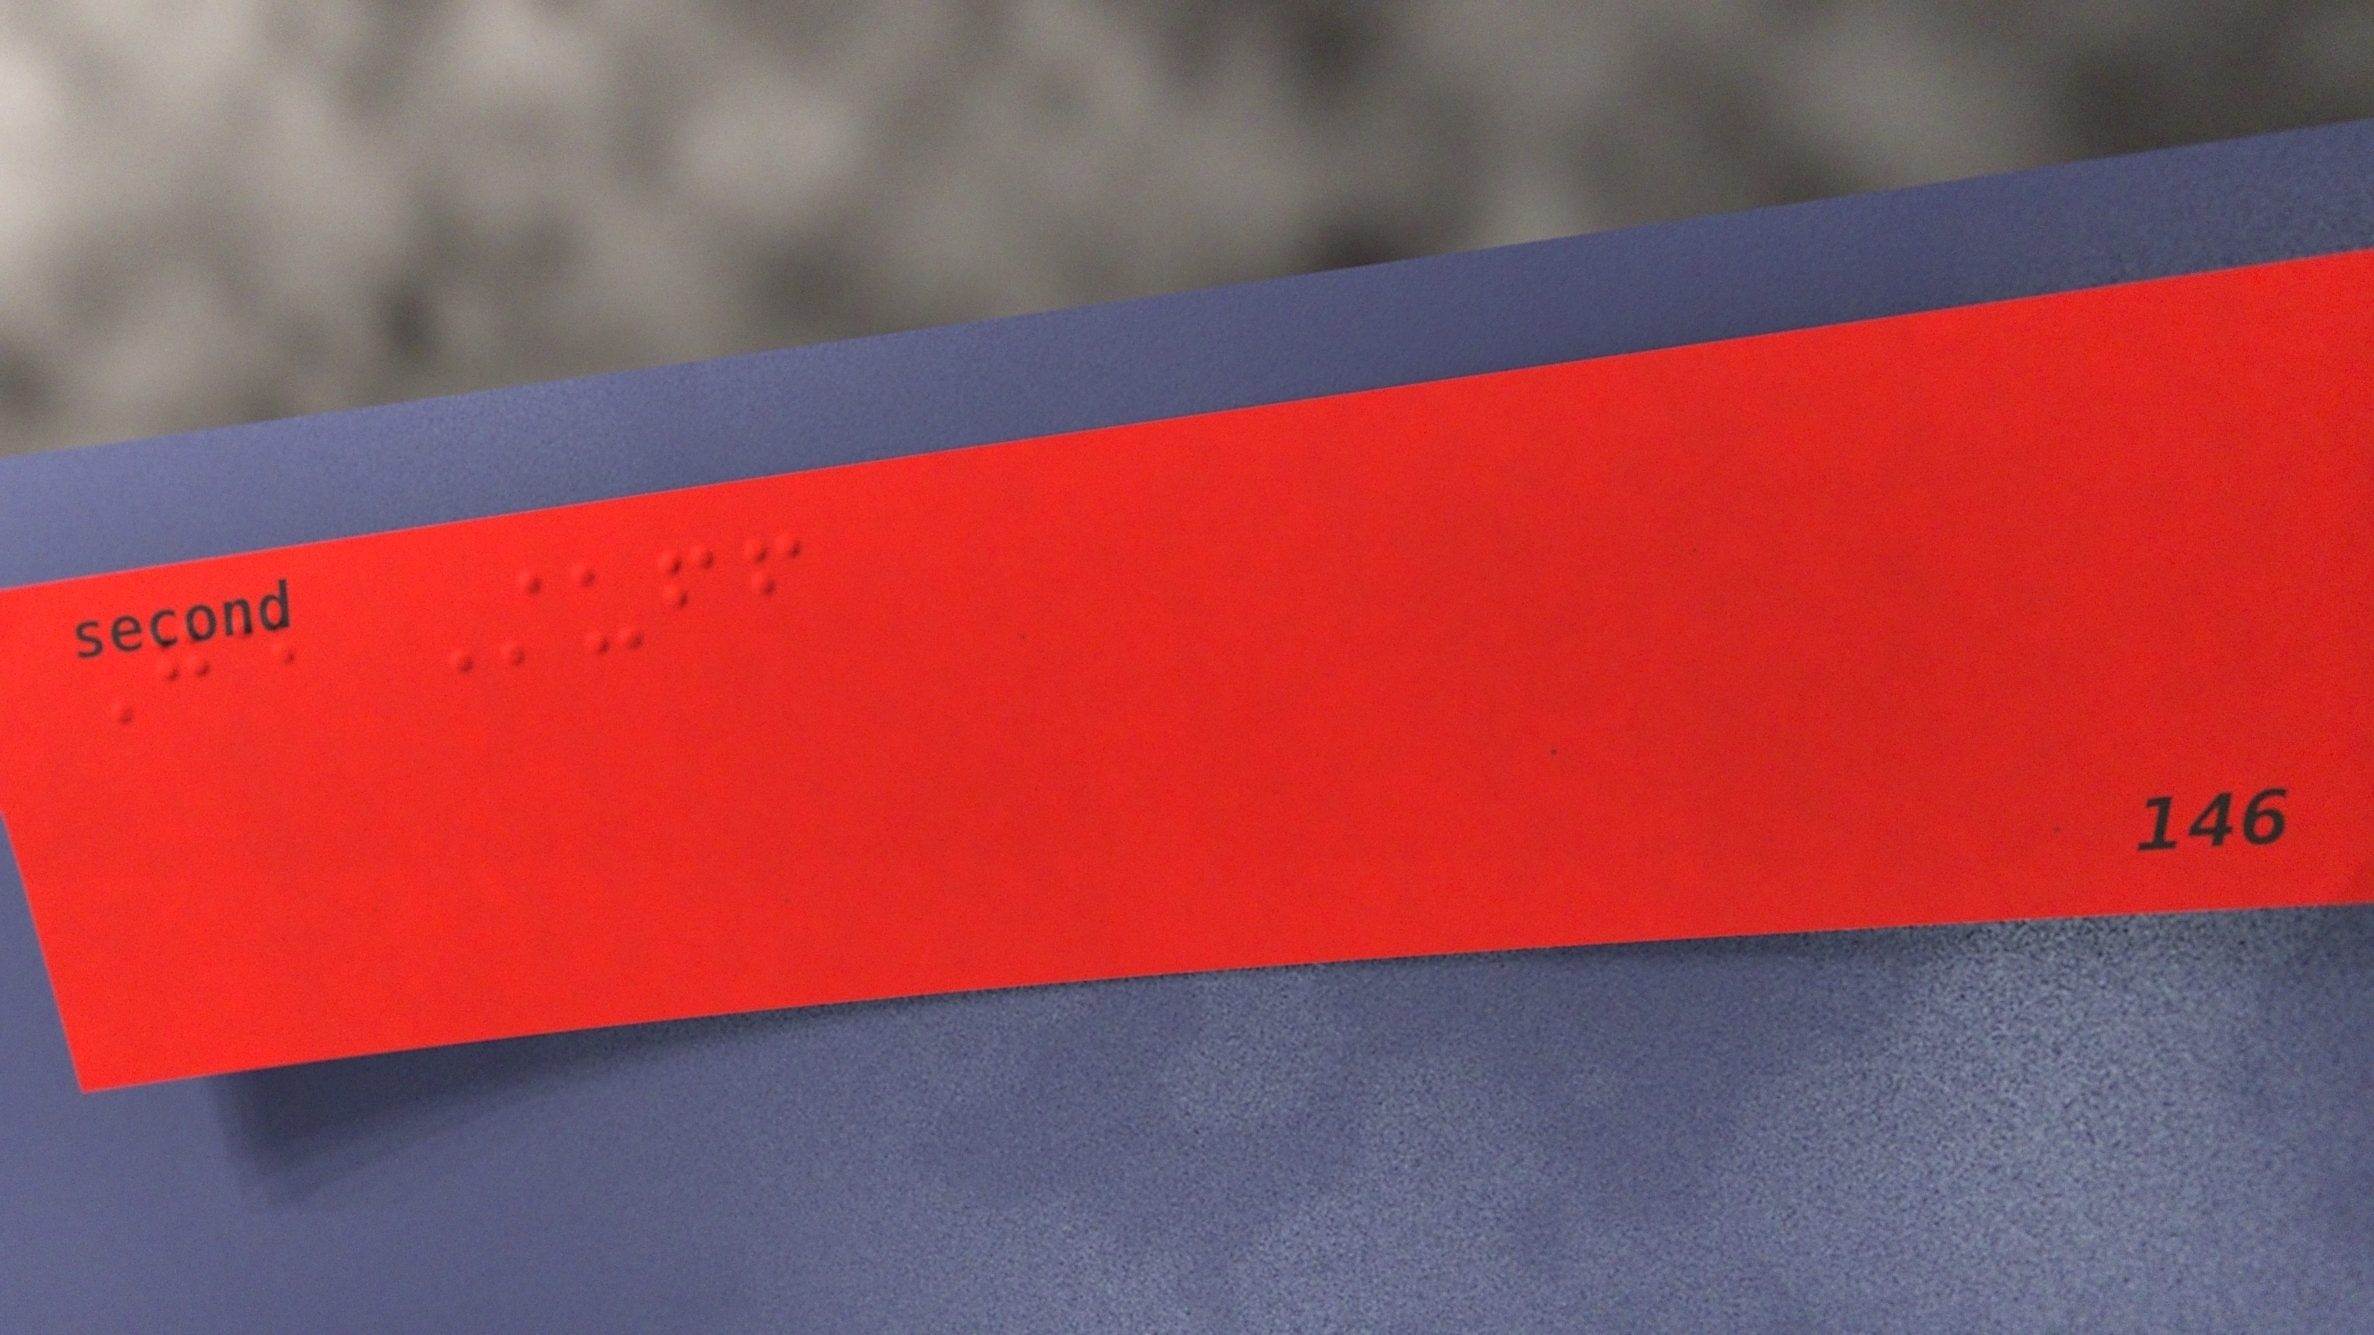Good Stuff
